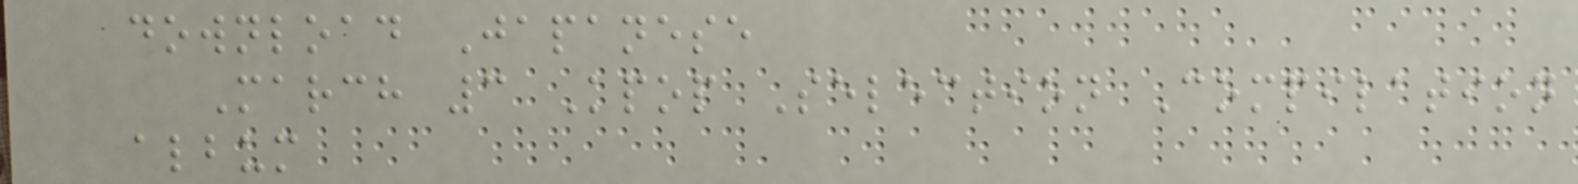download Japanese
March 3 Kpop Selection Compilation
album
